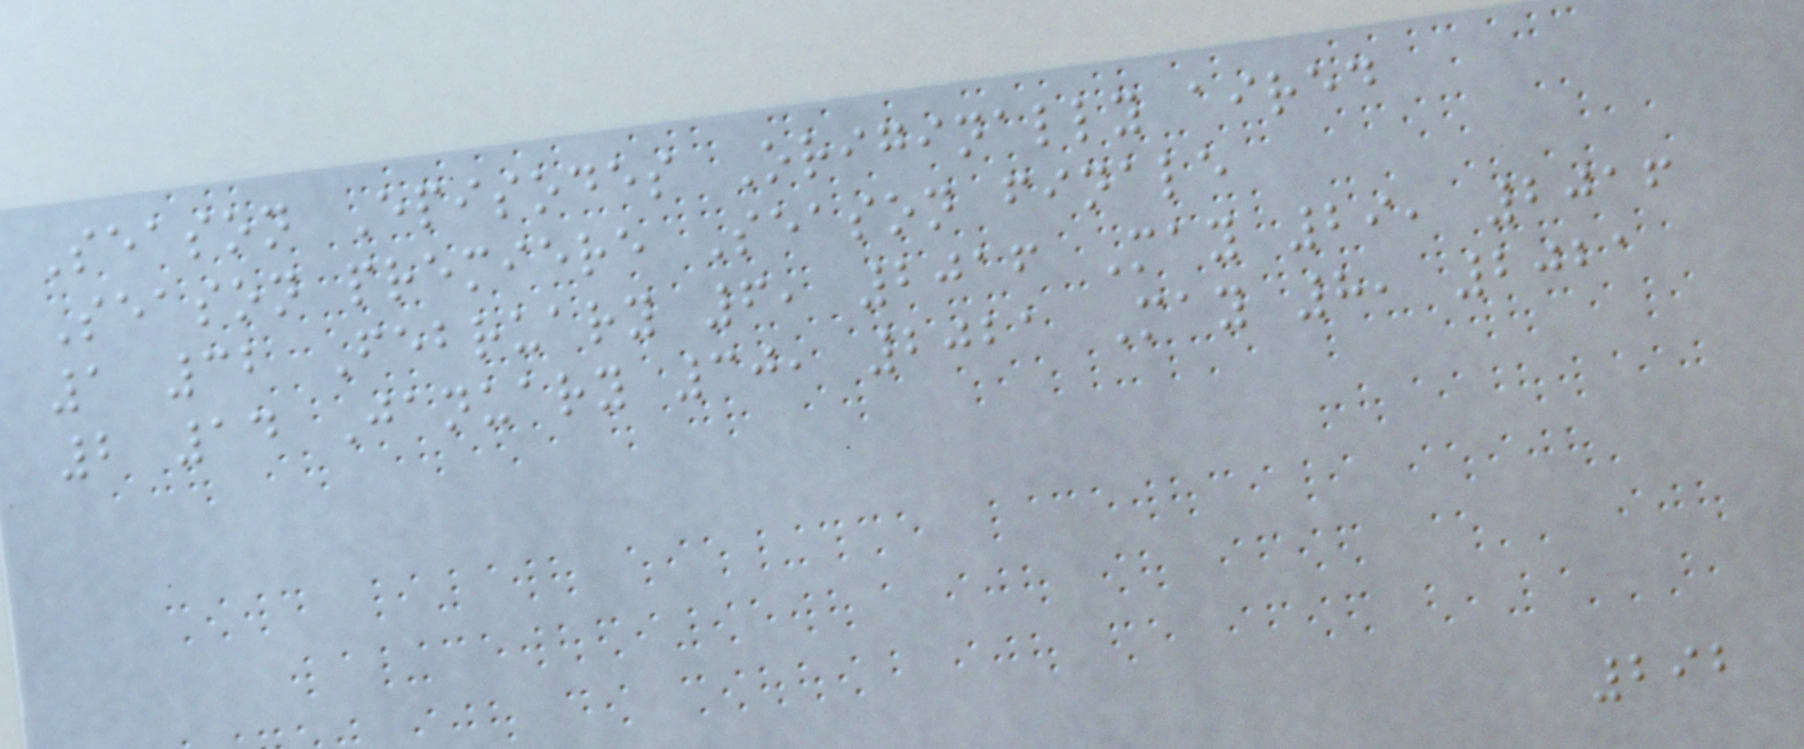Season Episodes Originally aired
Season premiere Season finale
1 32 February 6, 2016 May 29, 2016
2 14 January 30, 2021 May 8, 2021
292
